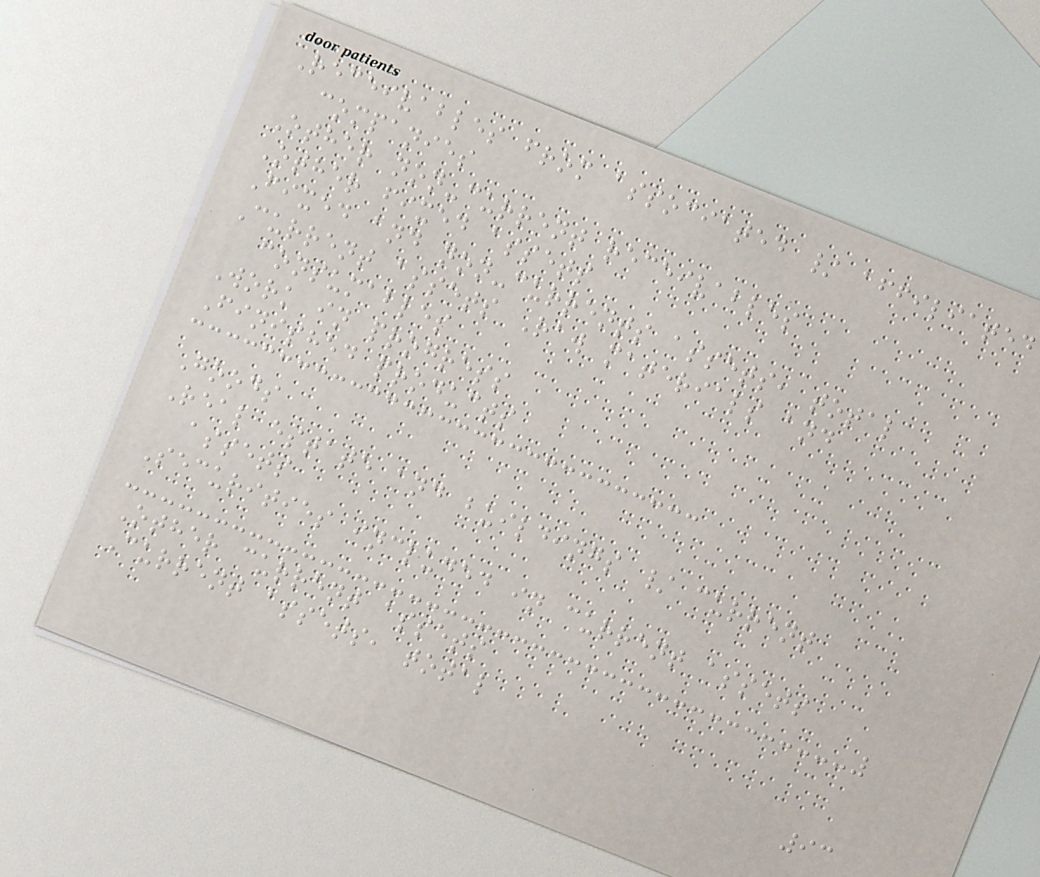Receivables from associated / affiliated
companies
Other non-current receivables
Other fixed assets
Fixed and non-currents assets, total
Current assets Raw materials and
consumables
Work in progress
Finished products
Goods
Real estate and buildings / current
assets
Securities included in current assets
Other current assets
Current assets, total
93
